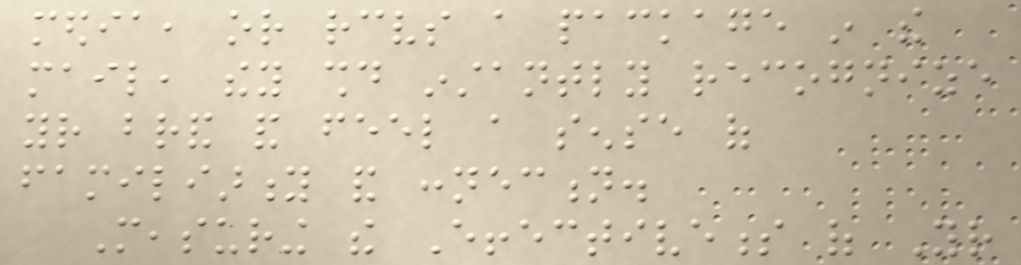media, or receives a package in the
mail, they should instantly recognize
your brand and feel a sense of
familiarity and connection.
Measuring the Effectiveness of Your
